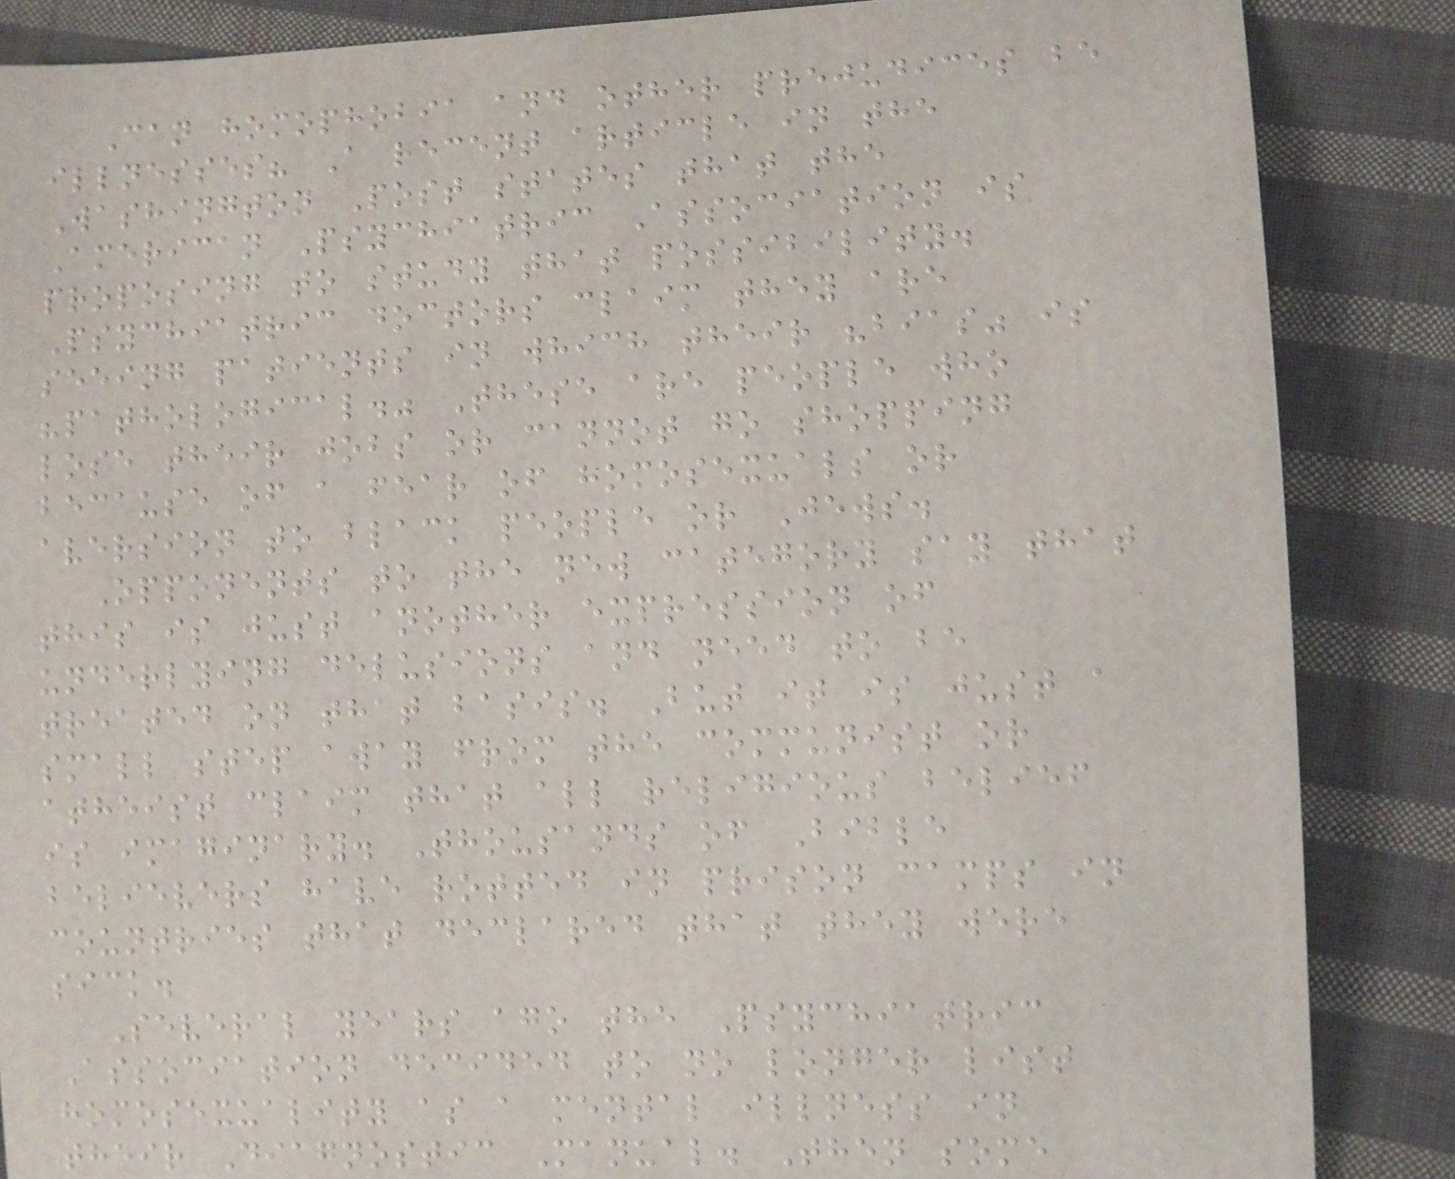Can homophobia and other prejudices be
illnesses? A recent article in the
Washington Post states that the
American Psychiatric Association is
proposing to study that possibility.
Psychiatric doctors claim they are
seeing patients in which their "bias" is
"pathological." These are people who
lose their jobs or cannot go shopping
because of a fear of homosexuals or
aversion to black people or Jews.
Opponents to the new category say that
this is just another expression of
underlying delusions and need to be
treated on that basis. But it is just a
small step away from the communist or
atheist claim that all religious belief
is imaginary. Thousands of Bible
believers have rotted in prison camps in
countries that declared that they were
sick.
Several years ago the Psychiatric
Association decided to no longer list
homosexuality as a mental illness in
their Diagnostic Manual. Then some
